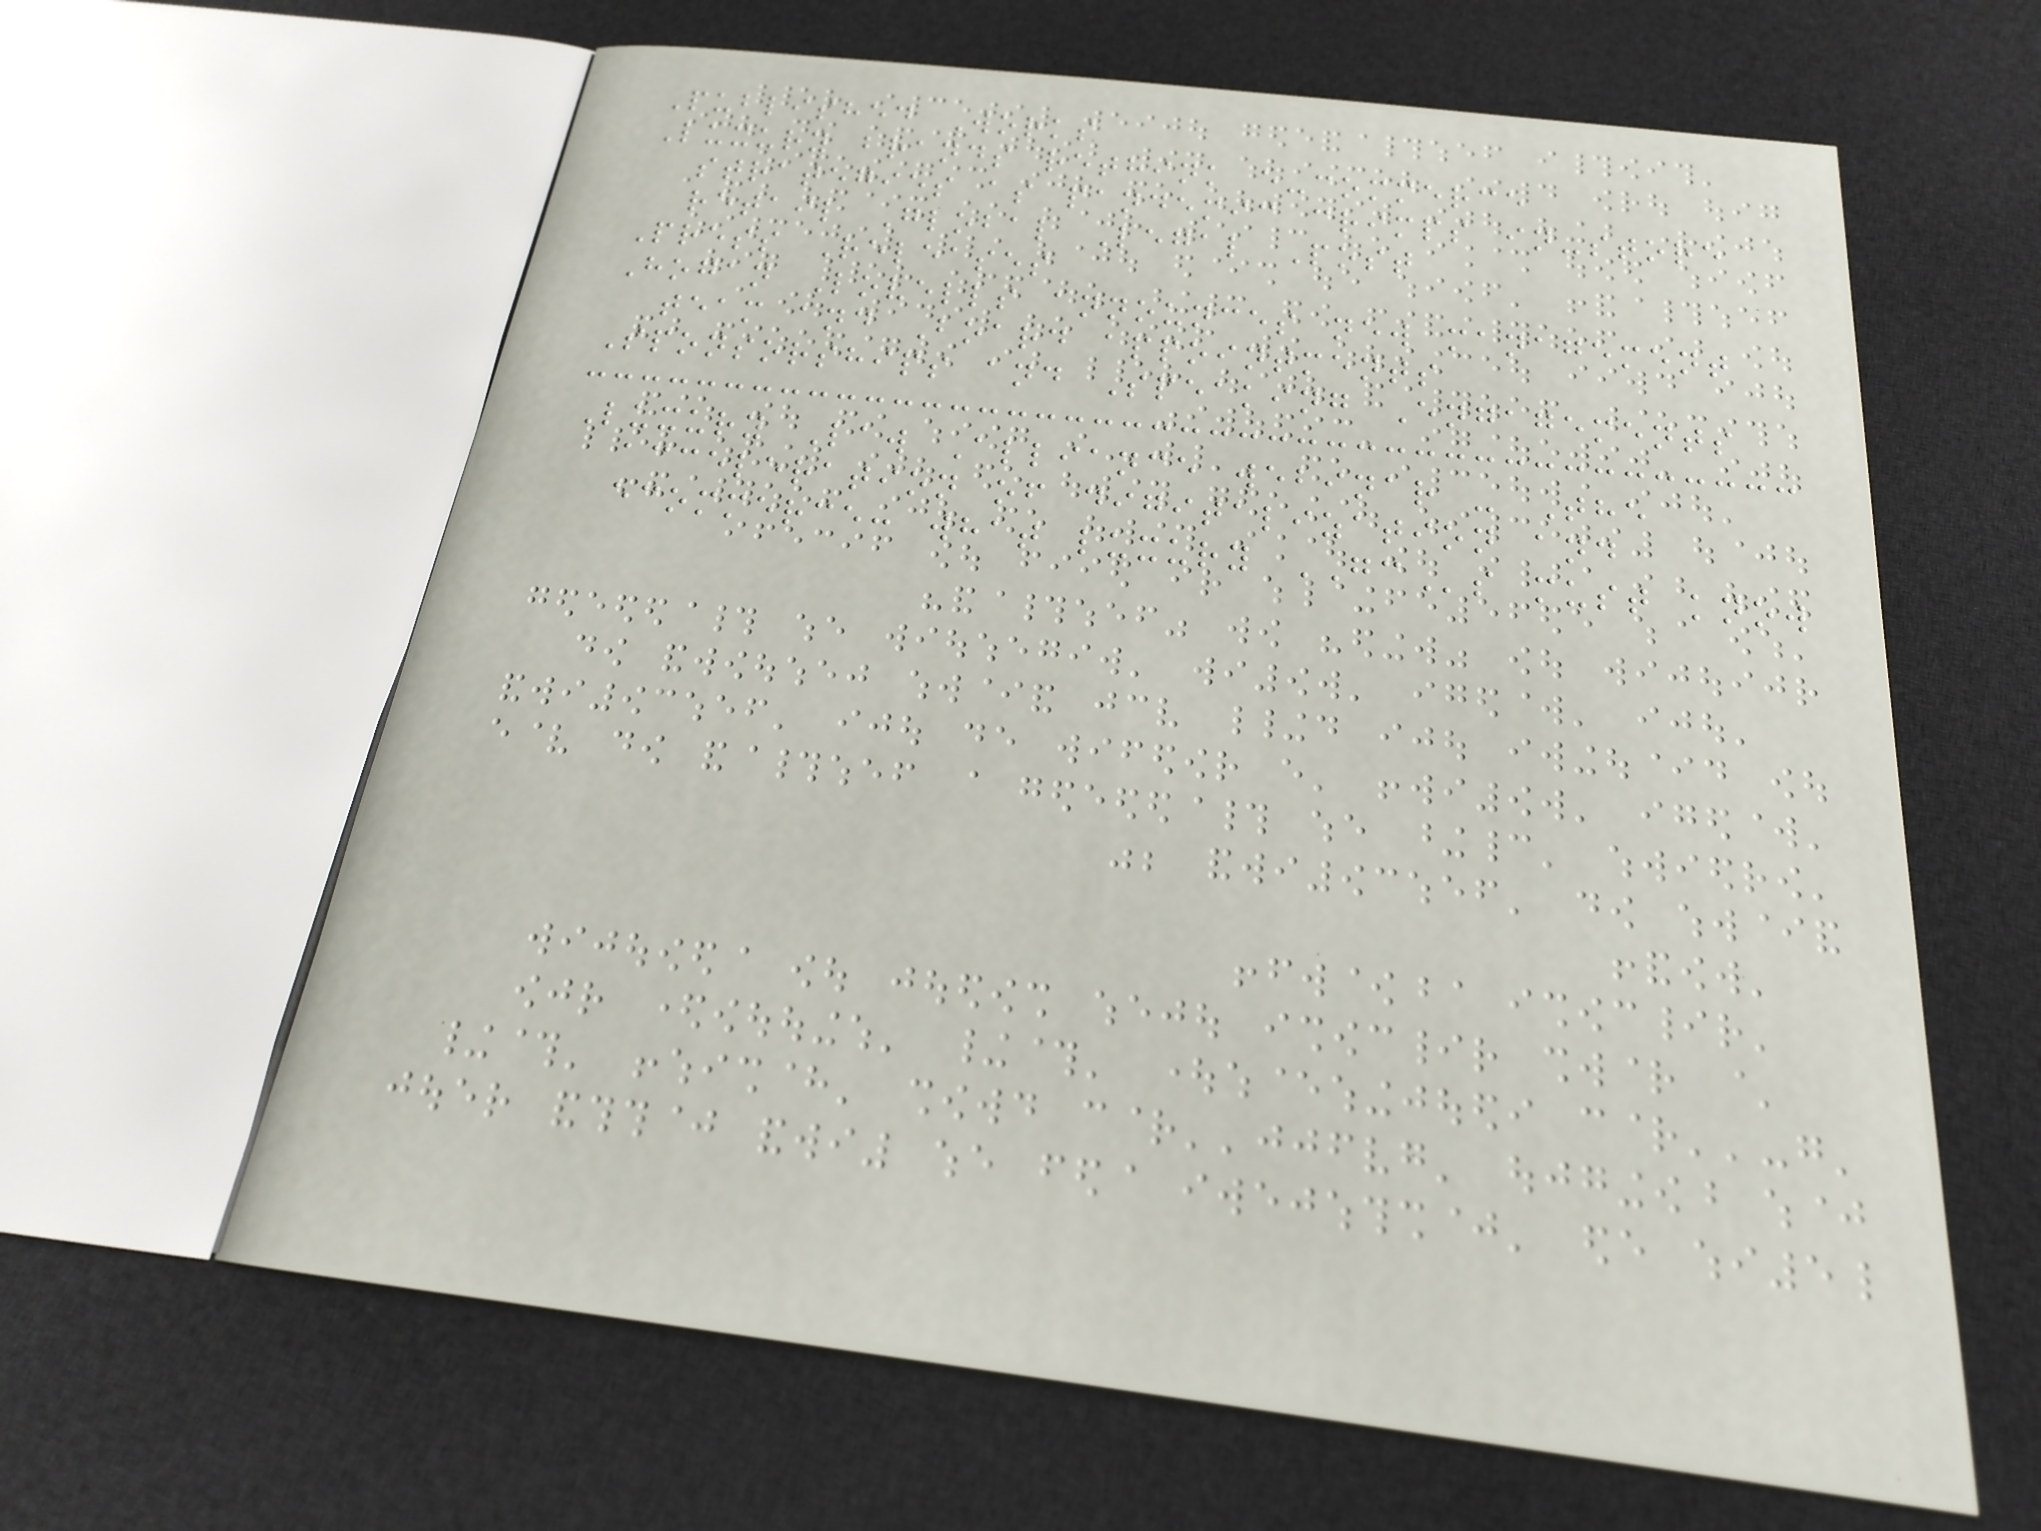Published Works
Luxury brands rethink e-commerce
strategies as pandemic crimps in-store
retail Global Legal Post
Press Releases
Hogan Lovells announces new management
team and Board appointments
Sponsorships and Speaking Engagements
Luxury Law Alliance webinar - The
acceleration of digitalization and
ecommerce: what luxury GCs must know
